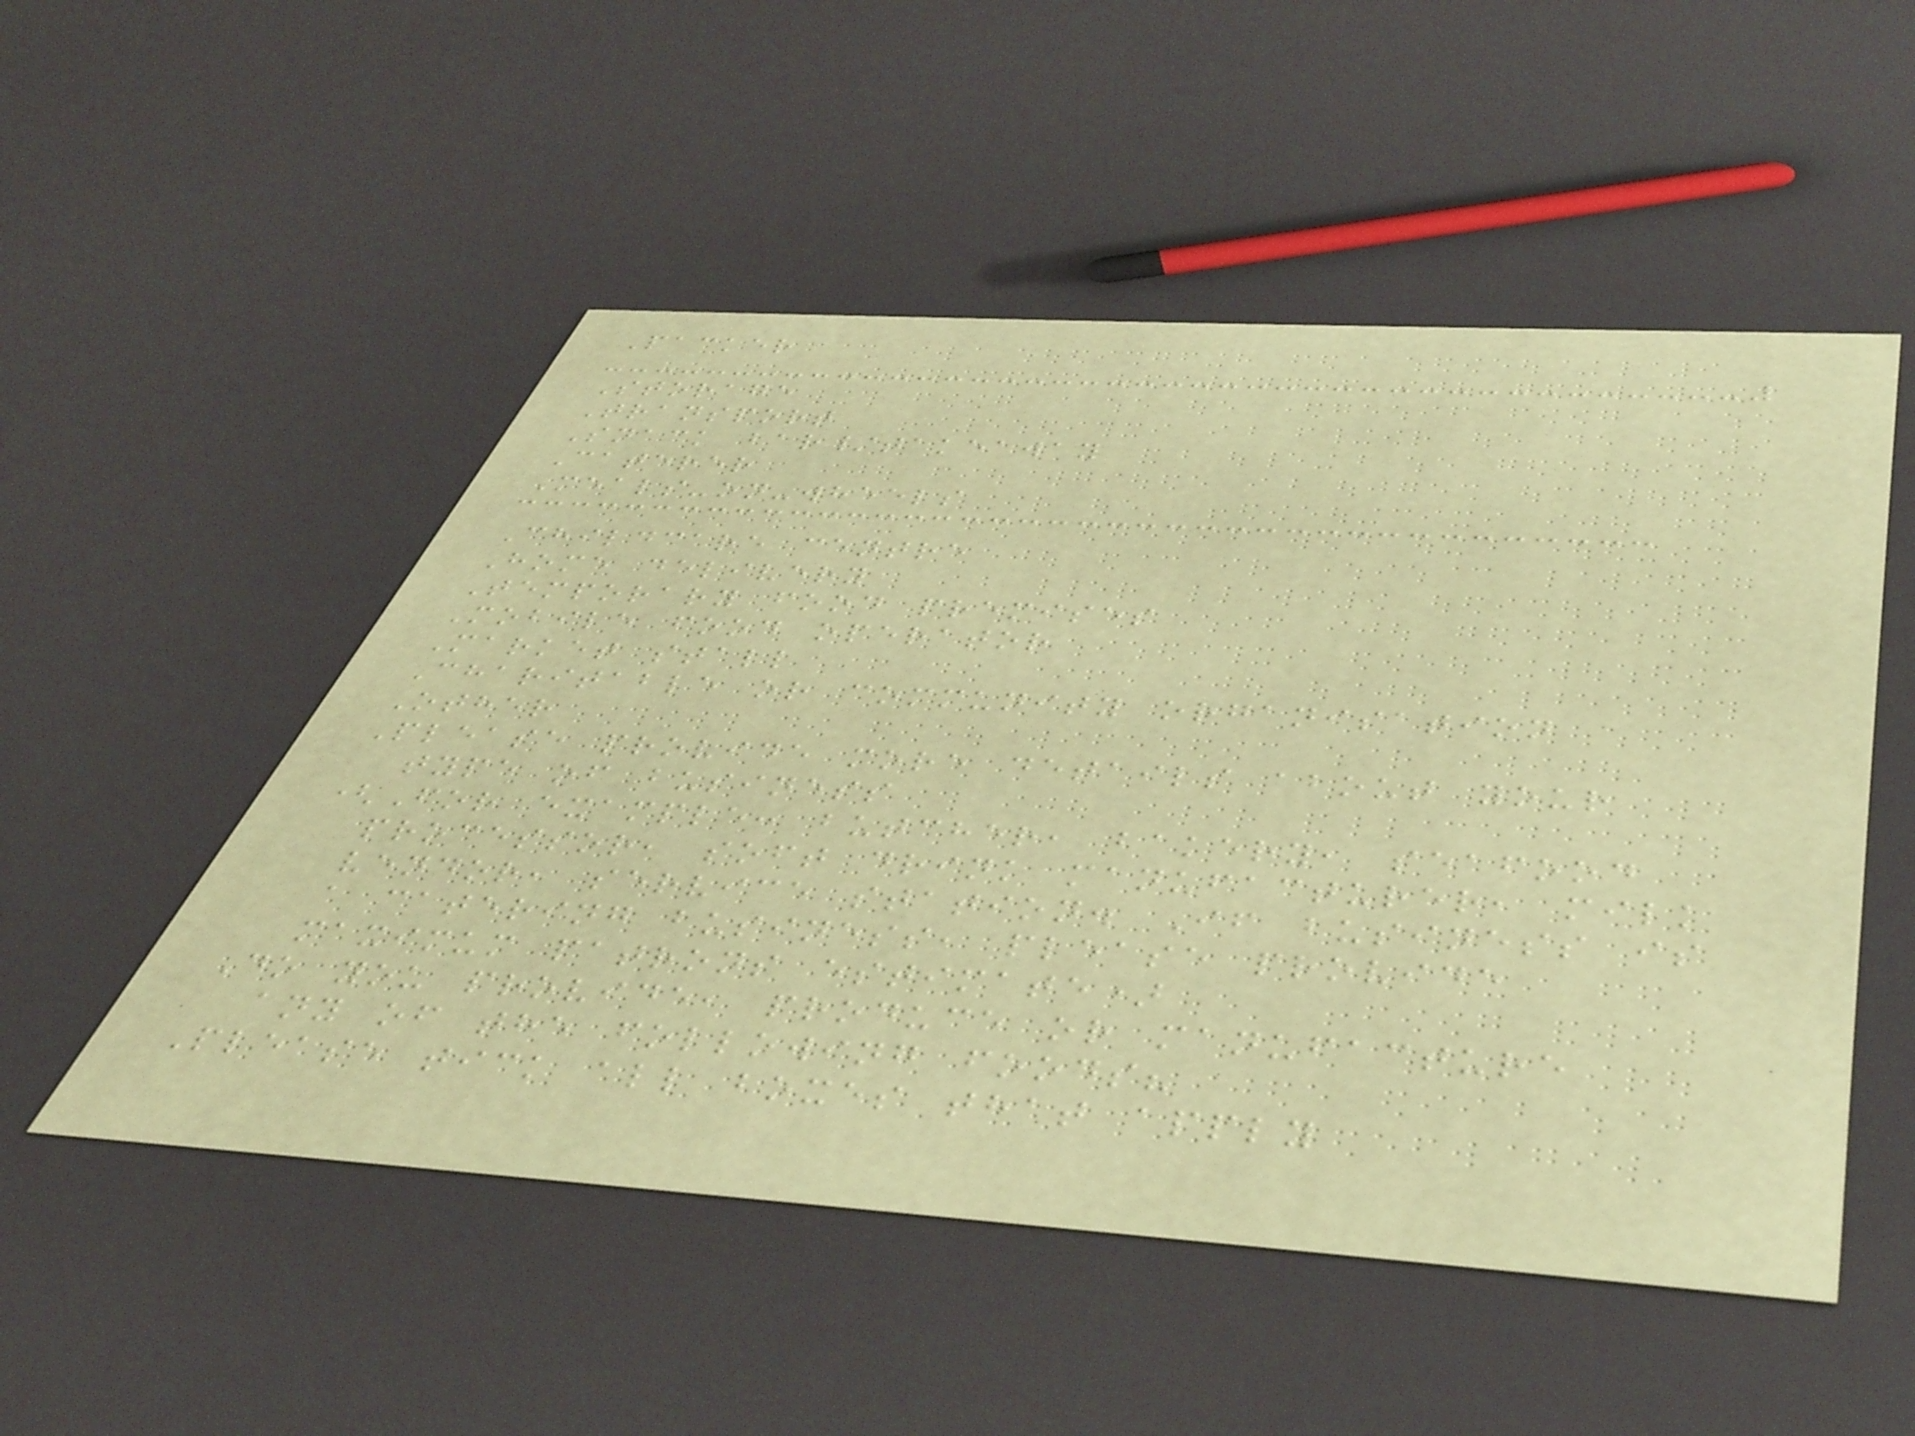Packer
Storage
Transport
Snack bar/takeaway
Caterer
Meals-on-wheels
Childcare centre
Home delivery
Temporary food premises
Mobile food operator
Market stall
Charitable or community organisation
Other
Please provide more details about your
type of business
(For example: butcher, bakery, seafood
processor, soft drink manufacturer, milk
vendor, service station. If business is
a catering business, please provide
maximum patrons estimate)
Do you provide, produce or manufacture
any of the following foods?
Please tick all boxes that apply
